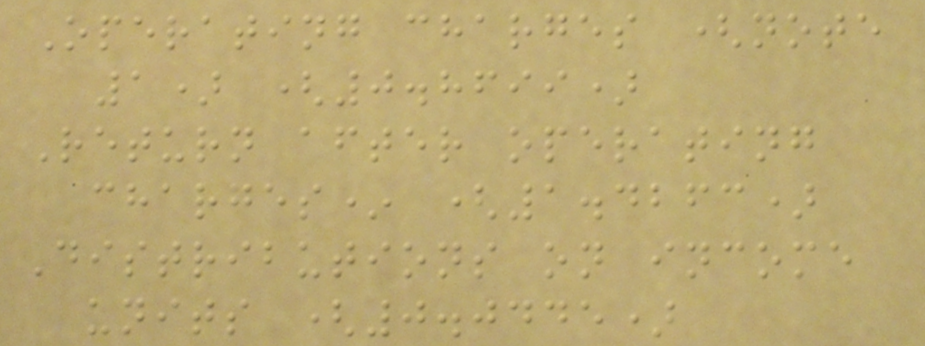Operating charges (note
1) (0.8699)
Return after operating
charges* (1.4263)
Distributions on income
units (0.0445)
